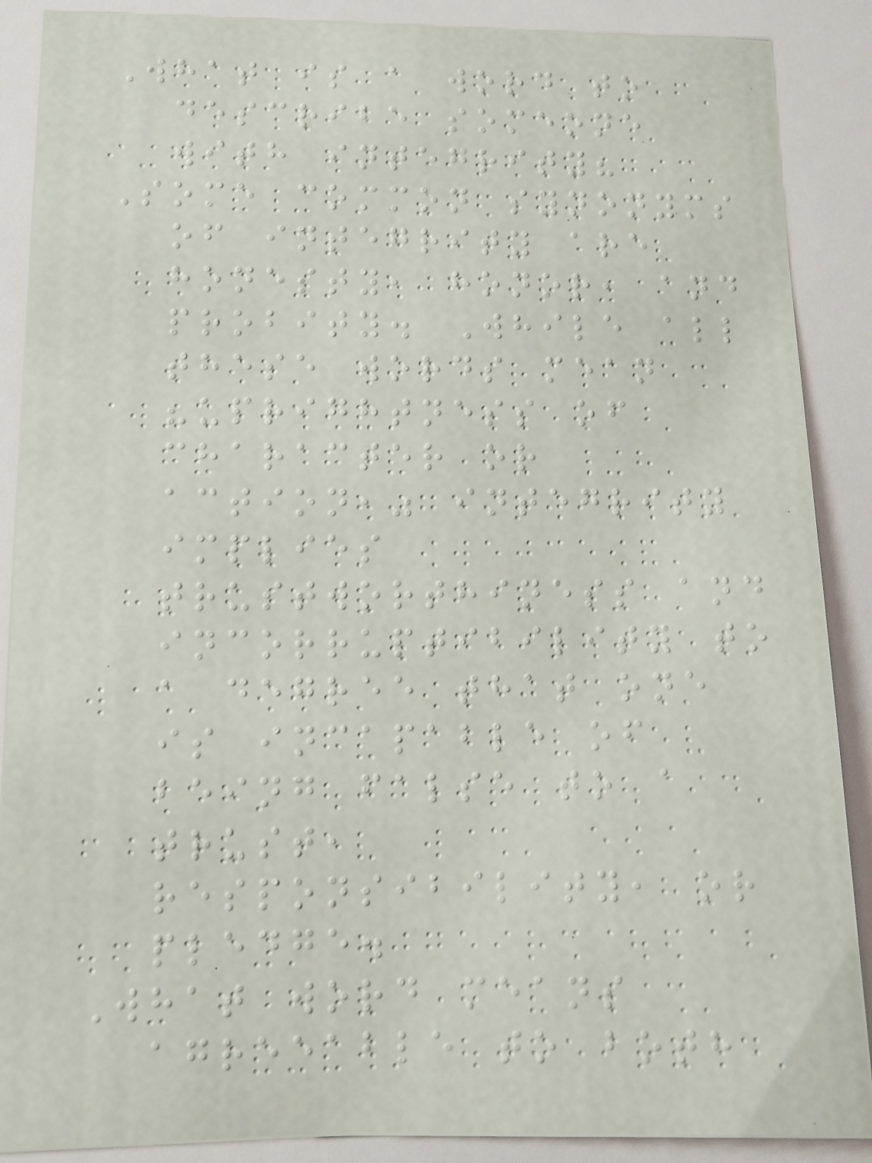What is a word to
describe someone
with integrity?
Some common synonyms
of integrity are
honesty, honor, and
probity. While all
these words mean
"uprightness of
character or
action," integrity
implies
trustworthiness and
incorruptibility to
a degree that one
is incapable of
being false to a
trust,
responsibility, or
pledge.
What word means
agreeable to both
